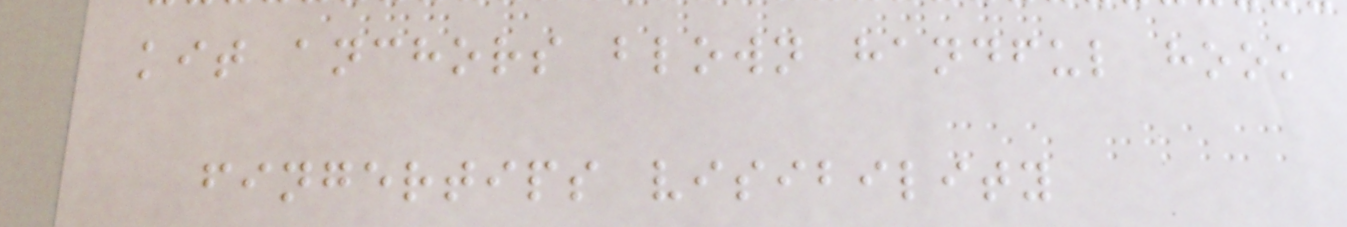kit anchors blown handful hook
fingertips visibility
